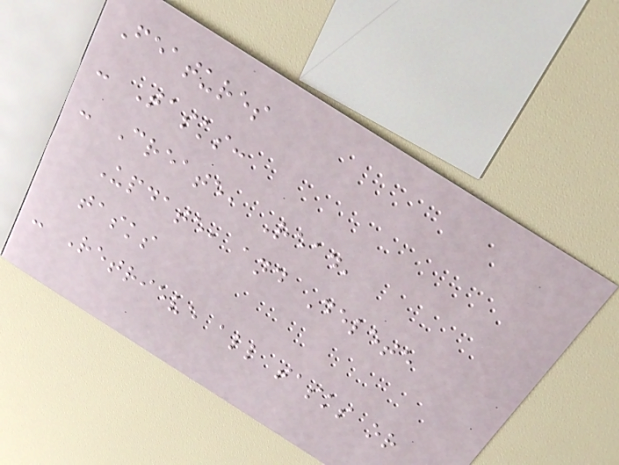Features
- Tasks:
- Create, Read,
Update, and Delete
tasks
- Retrieve all tasks or
